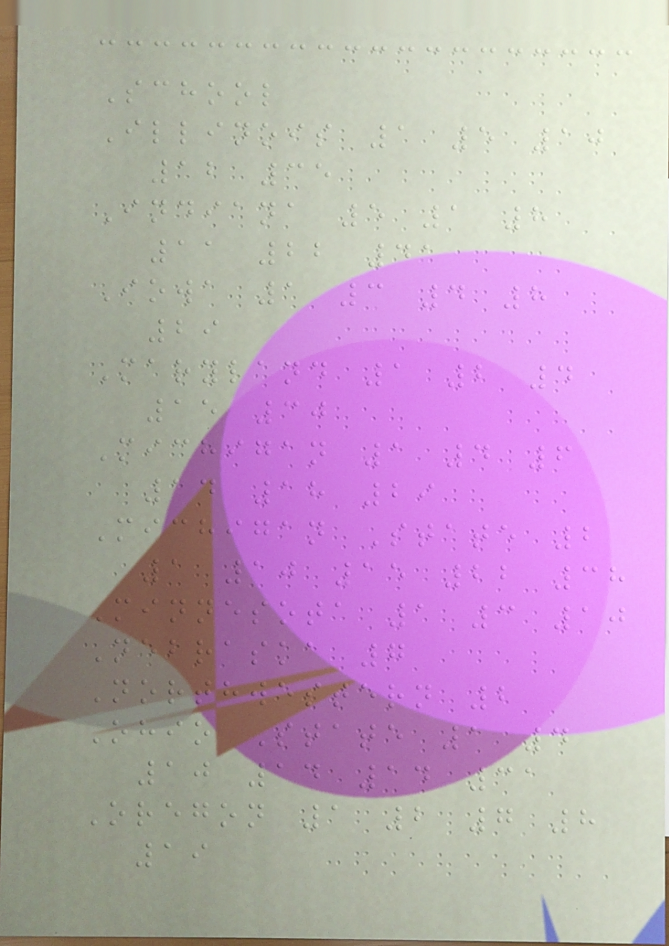School
Illinois 1 5 10
12 35
Indiana 5 1 8
11 22 41
Iowa 1 3 4 8
29
Maryland 1 2 4
15 30
Michigan 1 4 6
14 18 29
Michigan State 2
1 10 15 22 38
Minnesota 1 3 10
Nebraska 7
Northwestern 2
Ohio State 1 4
10 14 14 31
Oregon 1 2 7 8
19
